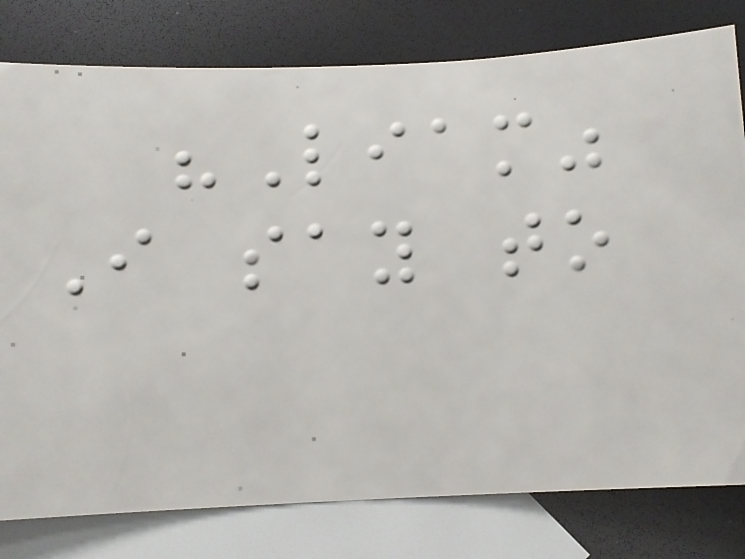"Liam"
I say to
